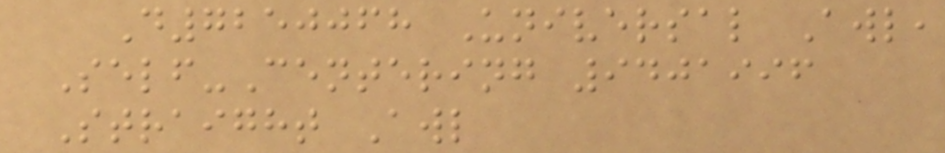D7250068 Universal Awl,
Self-Centering 9401996
Straight Awl
